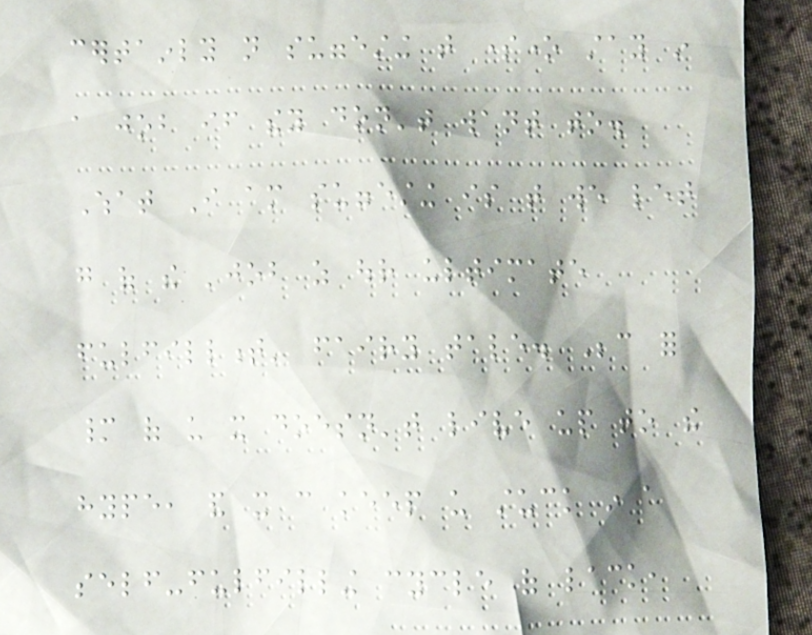certainly not suggesting that someone stay in
a job if they don't want to.
What I am suggesting is that we let
go of the 'job as our ultimate
fulfillment' fairy tale. Because for
many of us it doesn't live up to the
hype, and it can keep us stuck in a
self-fulfilling cycle of lack,
